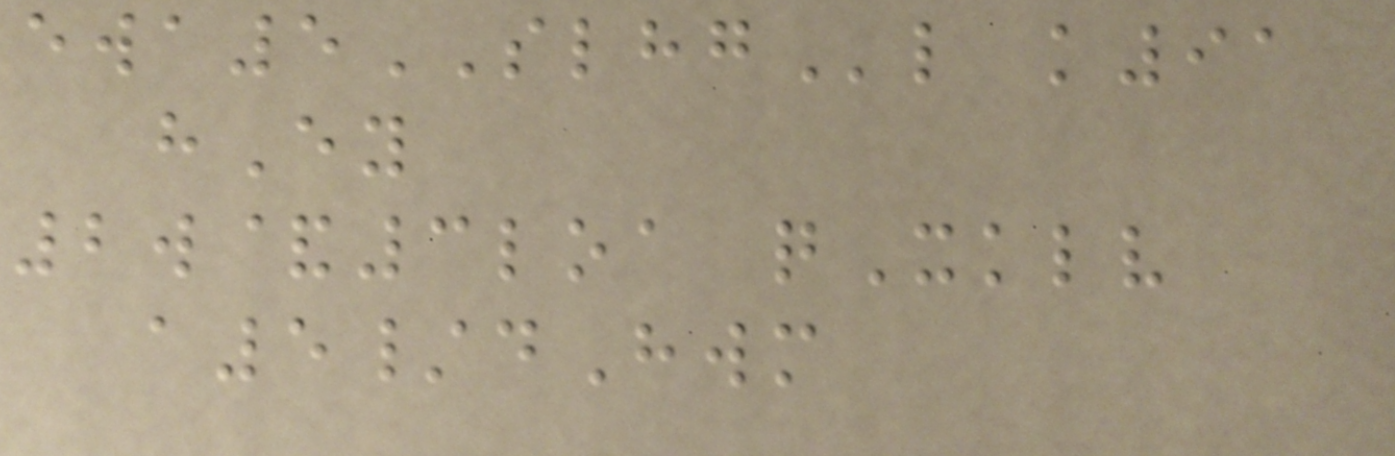ewa5SLHGl k91
hEy
2w&3loa qXklv
a5/dHwm
